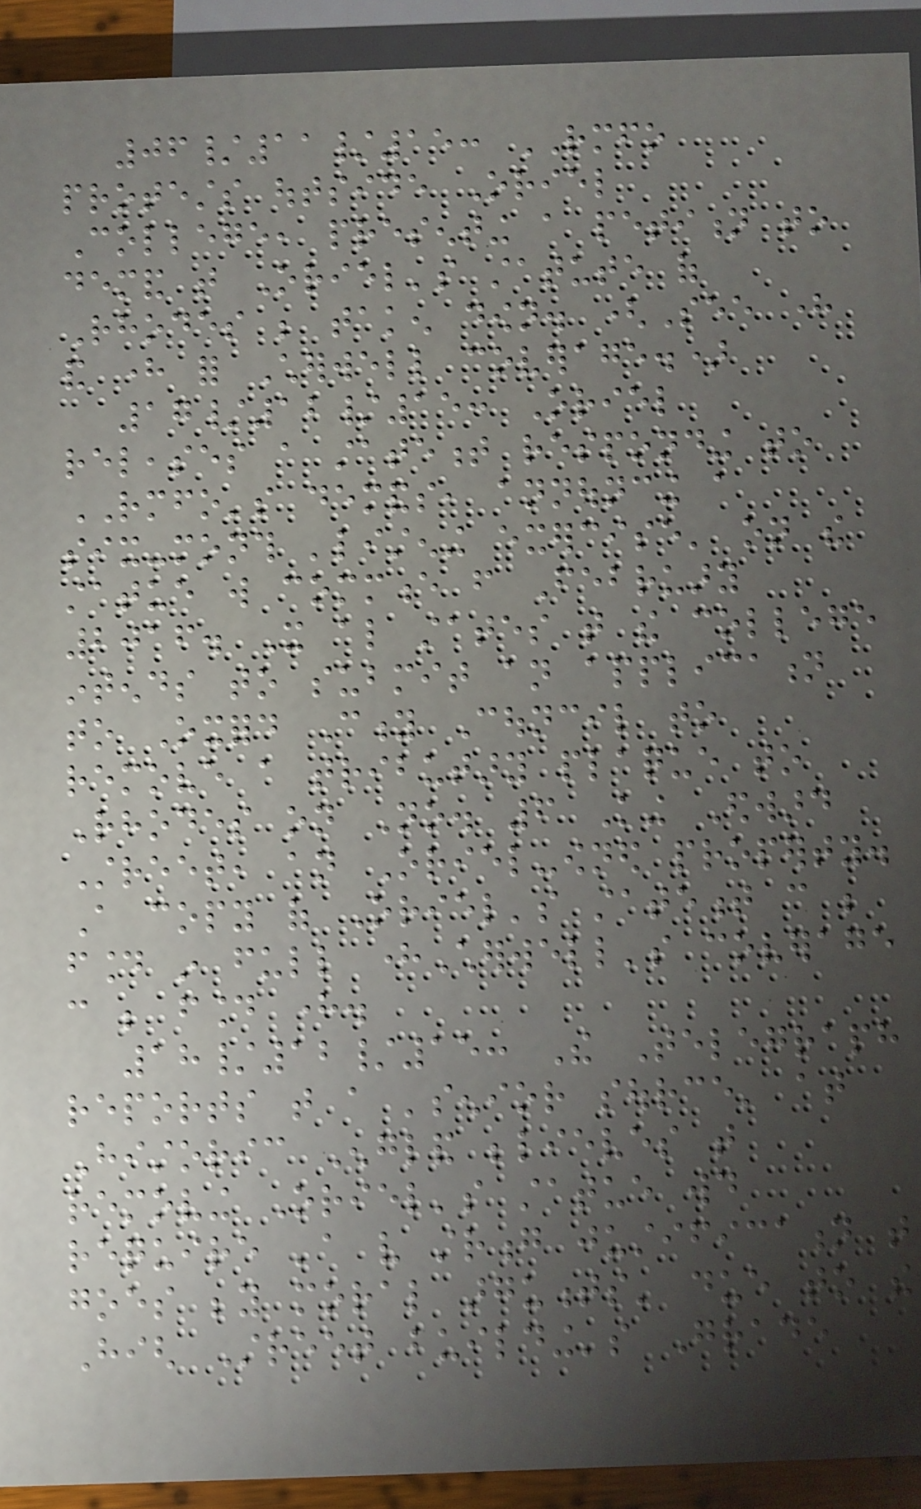06/11/15: RMFO
protests outside Oriel
College, presenting a petition to
demand that Oriel's statute of
Rhodes be taken down. (See here
and here for Cherwell coverage.)
17/12/15: Oriel
releases a statement responding to
RMFO's demands, announcing a
six-month 'listening exercise' on the
statue will commence from February
2016. It also states that the college
intends to submit an application
to Oxford City Council to
remove a tributary plaque to
Rhodes on No. 6 King Edward
Street, an Oriel-owned property.
A copy of Oriel's statement can be
found in full hereCherwell's coverage
can be found here.
18/12/15: The Telegraph
reports that a 'senior source' at
Historic England believes that
removing Oriel's statue would
require 'a very strong justification that
goes beyond moral arguments' due to the
High Street building's Grade
